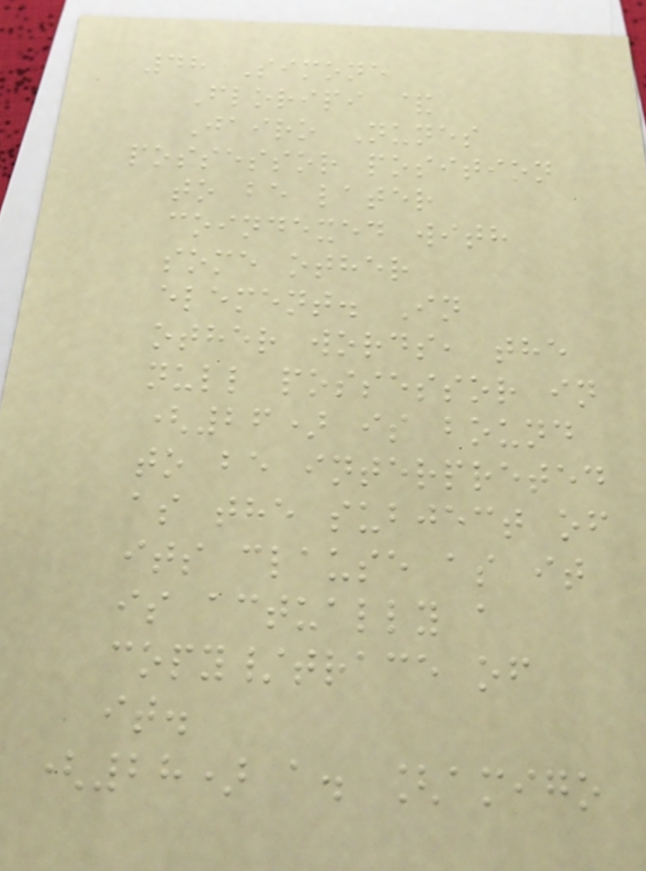48 Simone
Floripi &
Jairo Nunes
possessor position
to be later
coindexed with
some other
element. In
other words, the
null possessor in
(26) is bound
to be interpreted
as the subject of
its clause as it
is actually a
copy/trace of
it.
(28) a. [amigo
